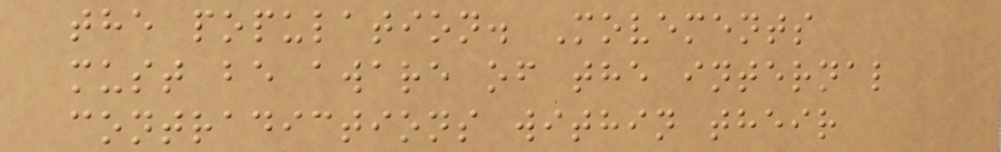the population. Movements
must be aware of the internal
contradictions within their
